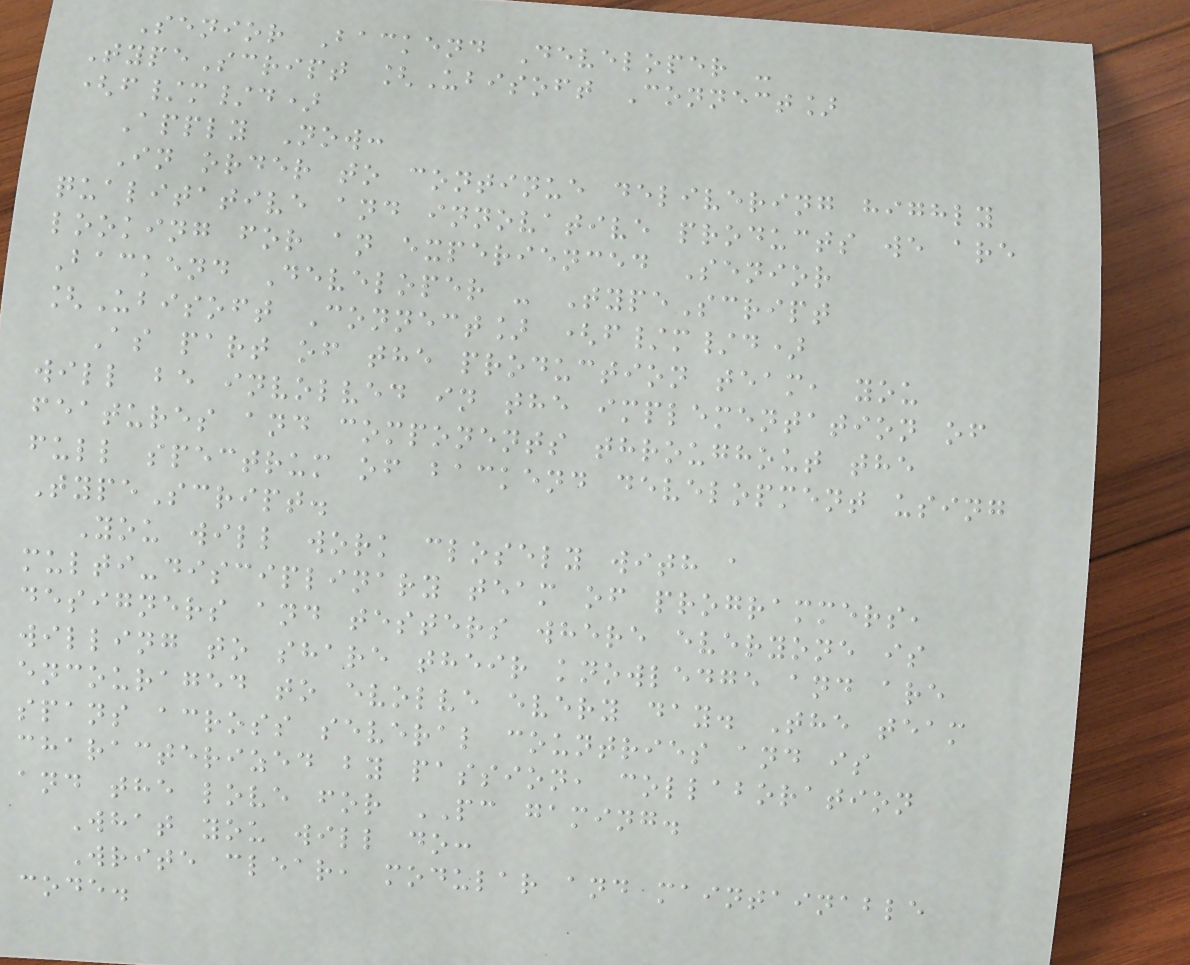Senior Backend Developer -
TypeScript [Ubisoft Connect]
(f/m/d)
Apply Now:
In order to continue delivering highly
qualitative and innovative products we are
looking for an experienced Senior
Backend Developer - TypeScript
[Ubisoft Connect] (f/m/d)
As part of the production team, you
will be involved in the implementation of
features and components throughout the
full spectrum of backend development using
TypeScript.
You will work closely with a
multi-disciplinary team of programmers,
designers and testers where everyone is
willing to share their knowledge and are
encouraged to evolve every day. The team
spans across several countries and is
characterized by passion, collaboration
and the love for PC gaming.
What you will do:
Write clear, modular and maintainable
code.
